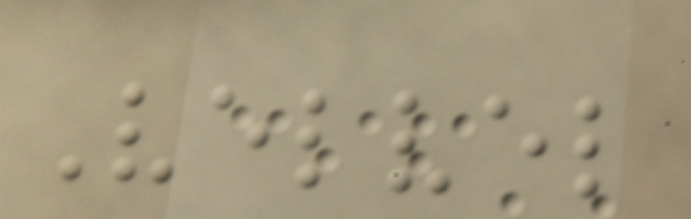Velvel
